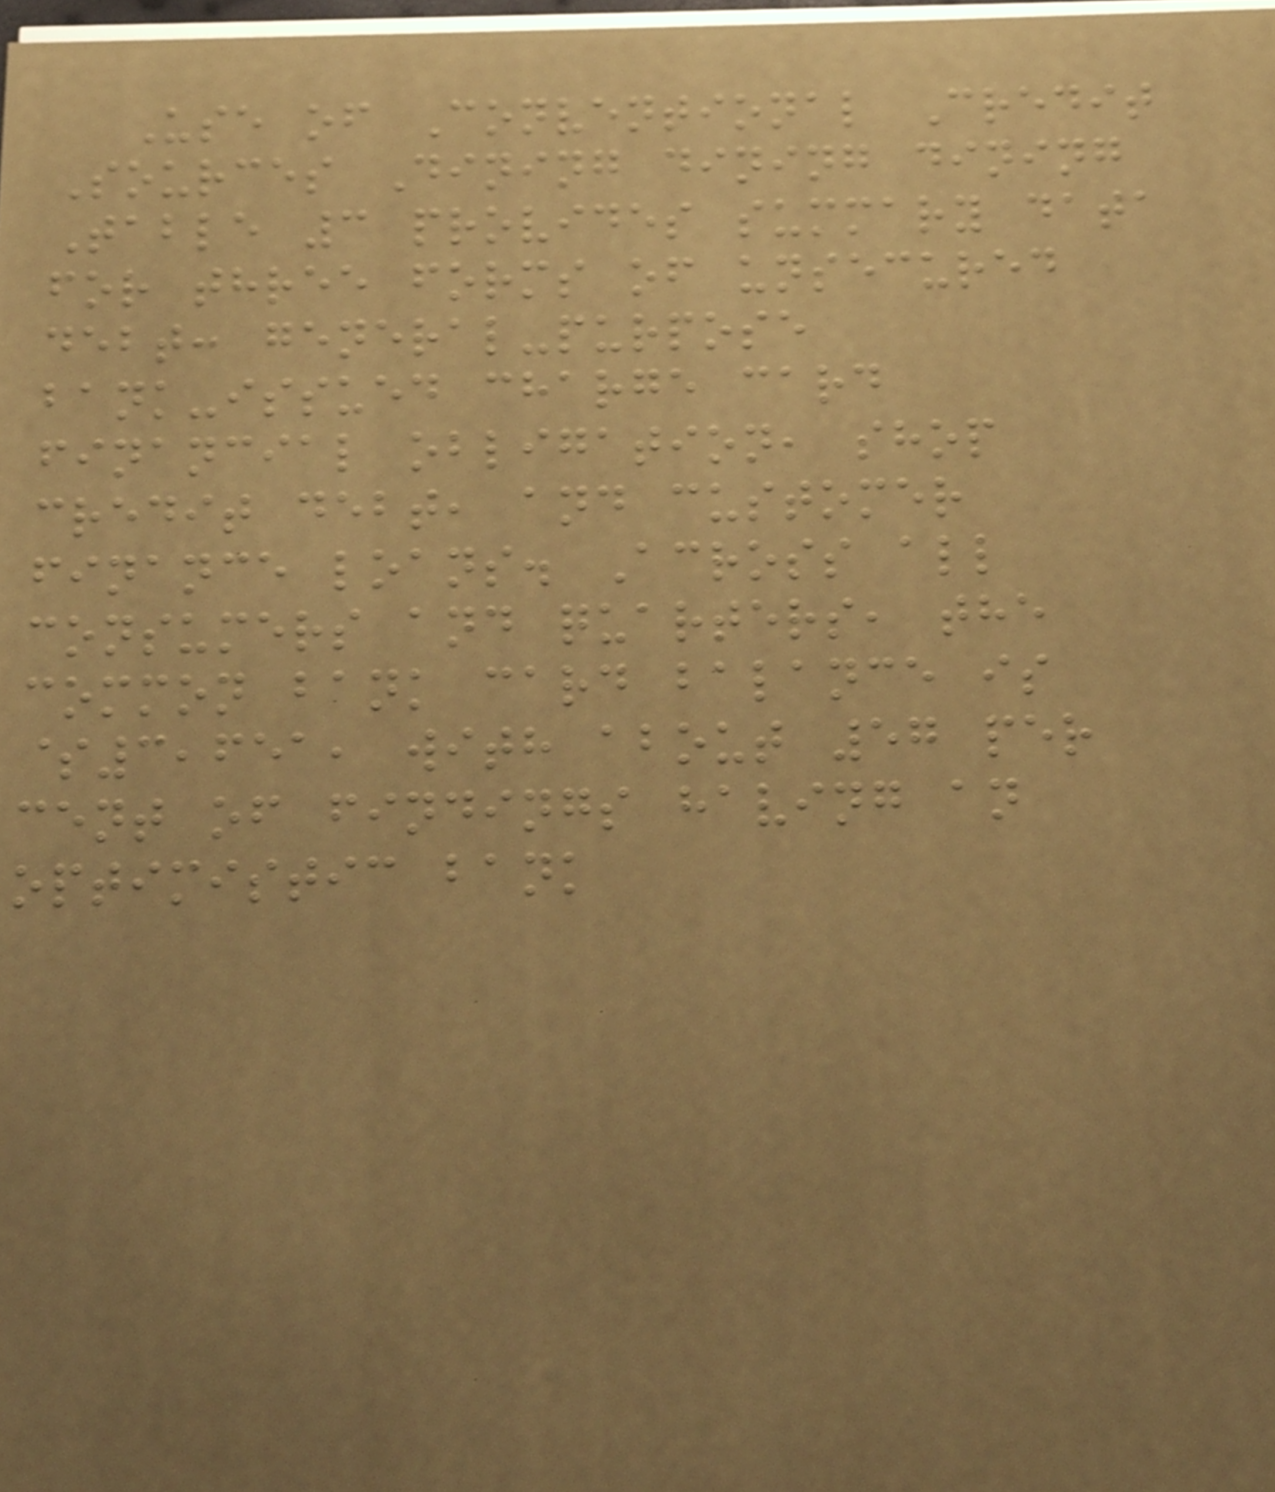Use of Conventional Credit
Sources Dining dining dining
Table 3 provides summary data
for three forms of unsecured
debt: general-purpose
bank-issued charge card
financial obligation, shop
credit debt, and customer
finance loans. Across all
consumers and quarters, the
common bank card balance is
$3,651, with about 57 per
cent of findings having an
optimistic bank
